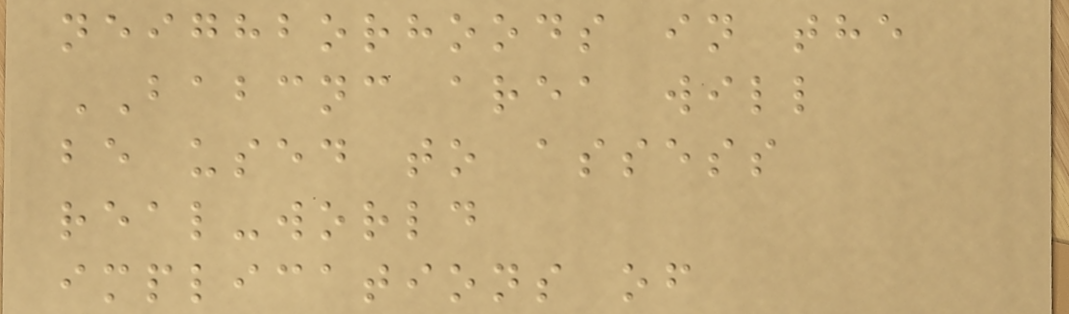neighborhoods in the
BABCNC area will
be used to assess
real-world
implications of
